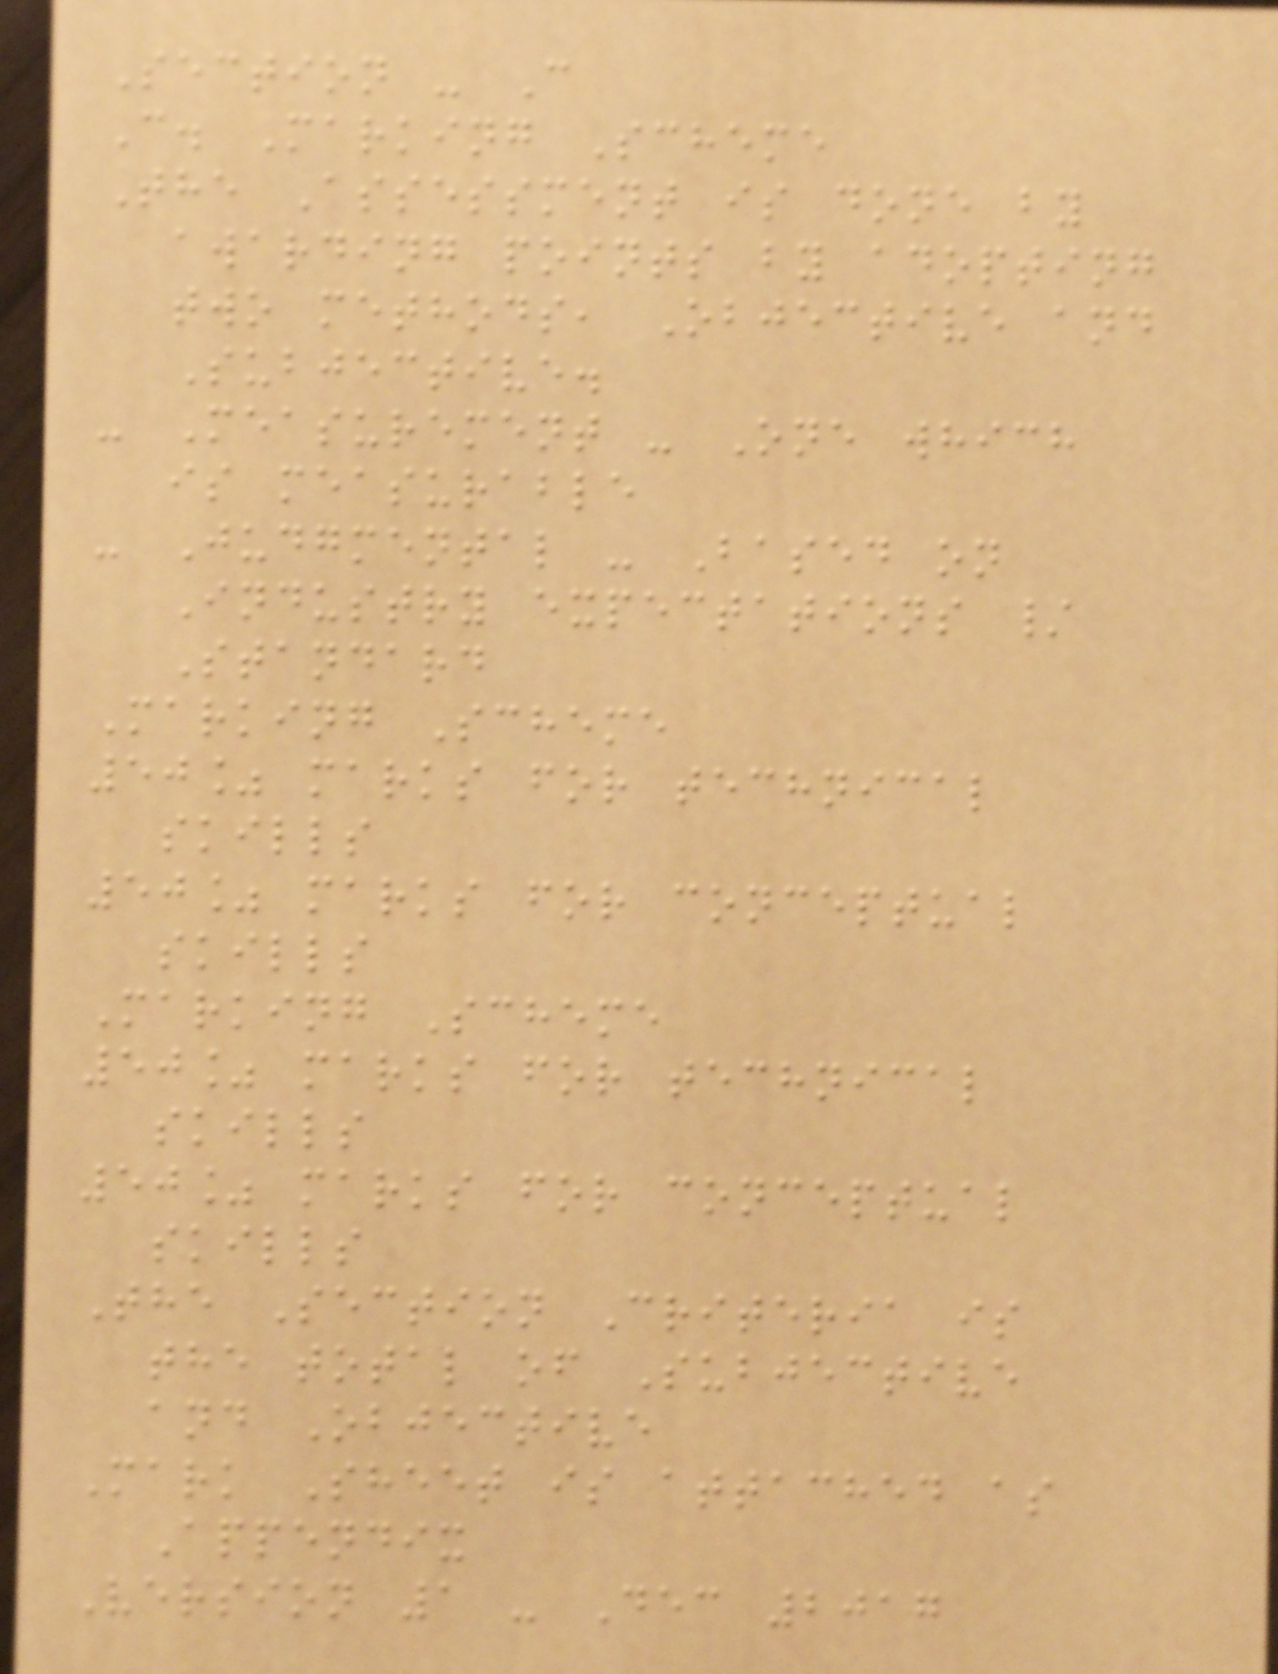Section - C
C. Marking Scheme
The Assessment is done by
awarding points by adopting
two methods, Objective and
Subjective.
- Measurement - One which
is measurable
- Judgmental - Based on
Industry expectations /
Standard
Marking Scheme
50% marks for technical
skills
50% marks for conceptual
skills
Marking Scheme
50% marks for technical
skills
50% marks for conceptual
skills
The Section Criteria is
the total of Subjective
and Objective
Mark Sheet is attached as
Appendix
Version 1 - Dec 2017
